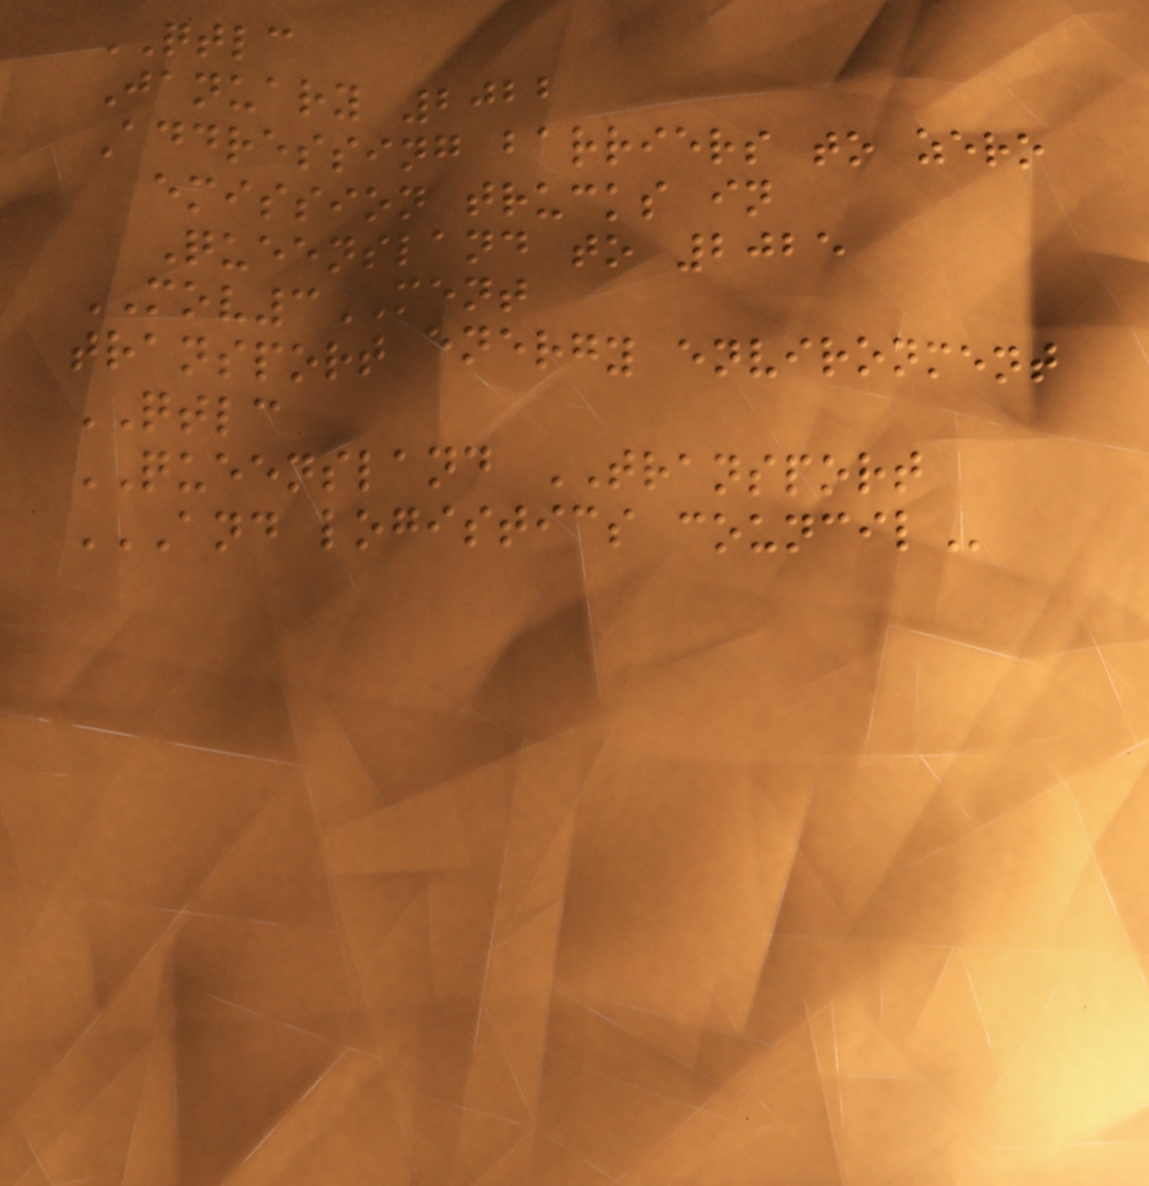QTLC
January 2022
Addressing barriers to zero
emission trucks in
Queensland to 2025
MOV3MENT
transport energy environment
QTLC
QUEENSLAND TRANSPORT
AND LOGISTICS COUNCIL
